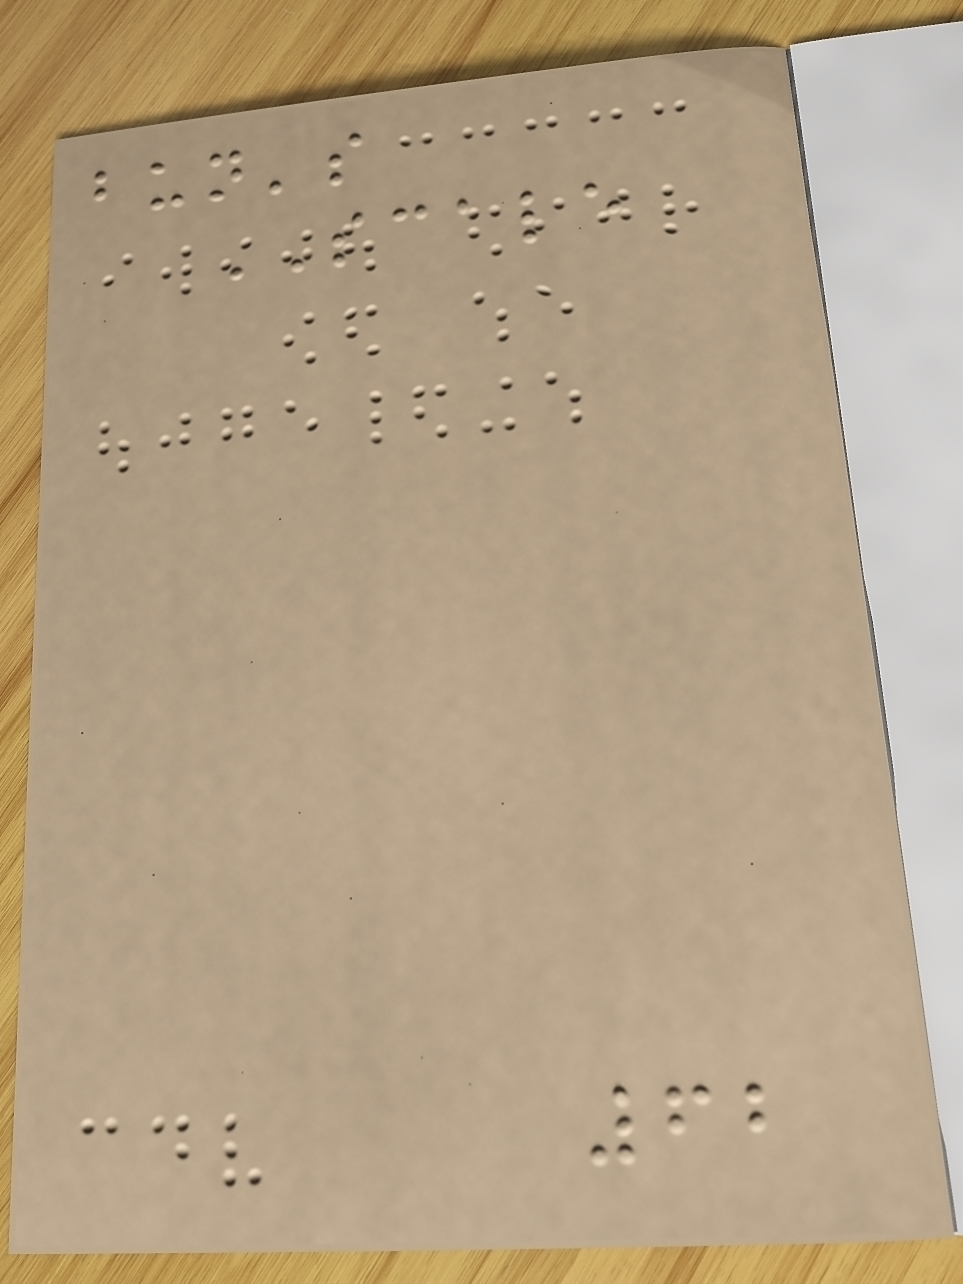bun's
SCALE
62
